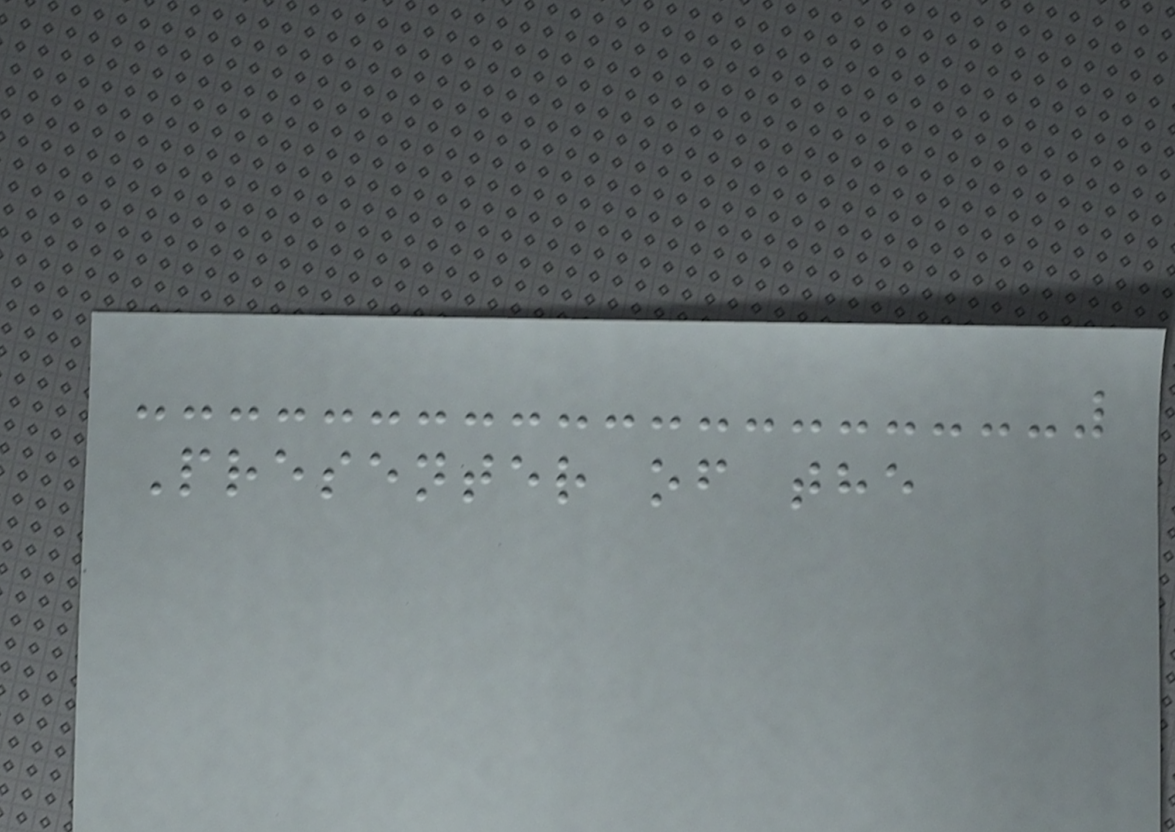Presenter of the
